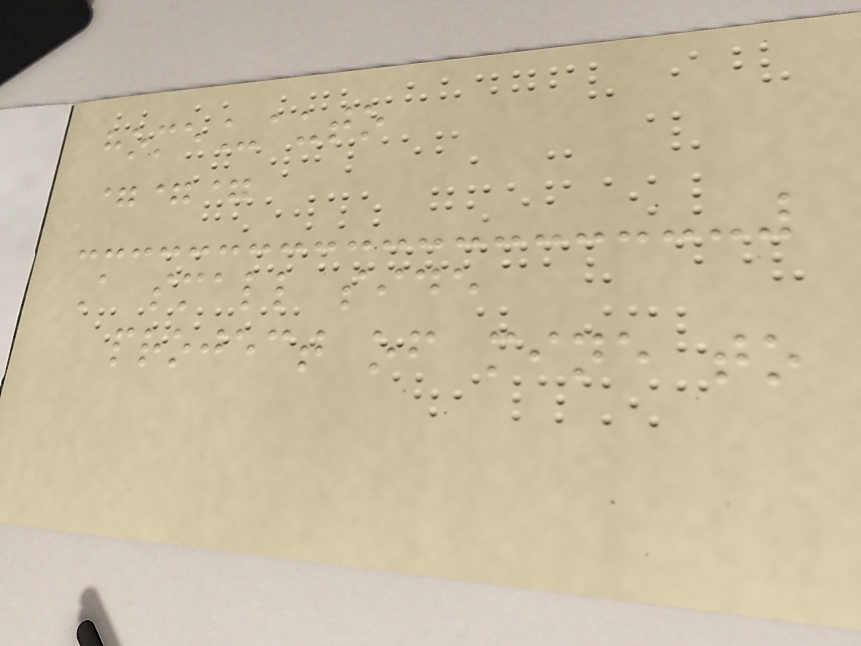home_auto
===
A small side
project of mine to
